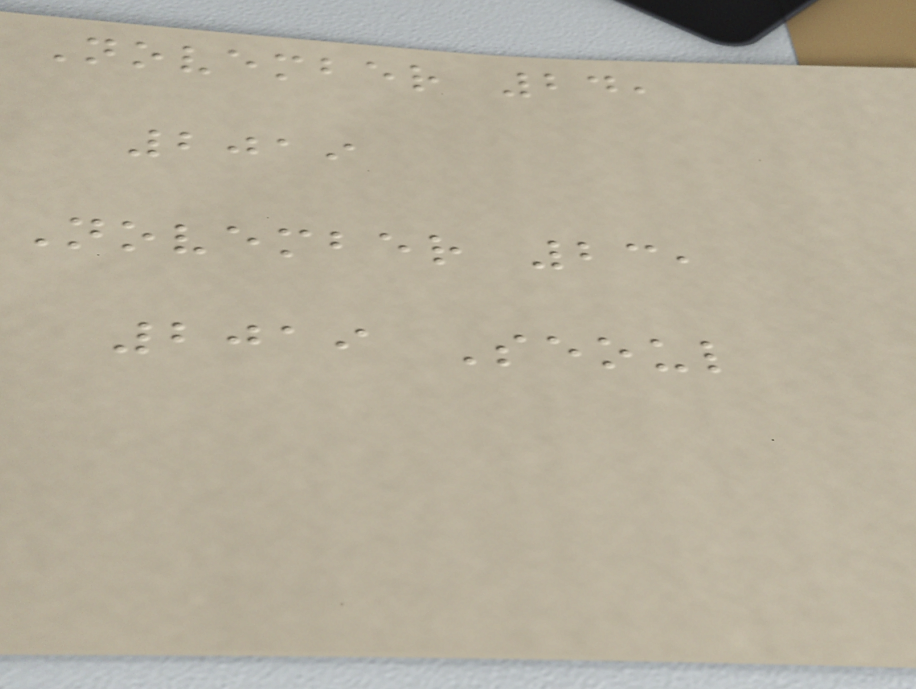November 24,
2019
November 23,
2019 Seoul
